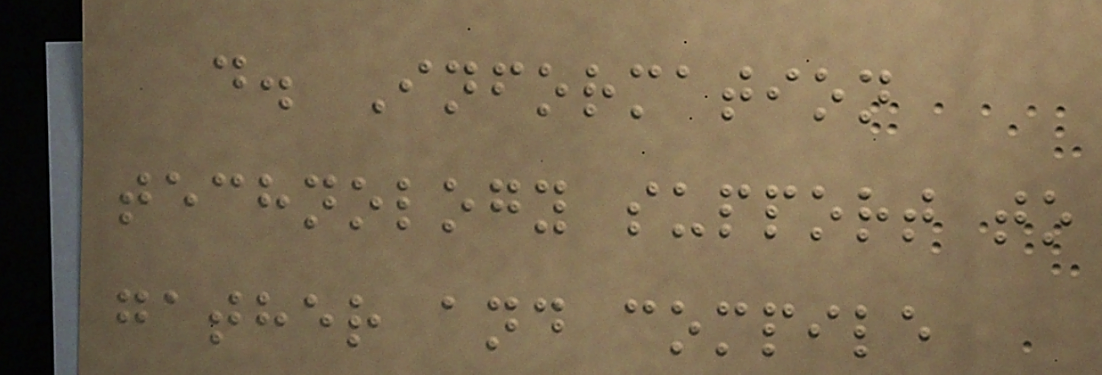d. Information
technology support to
gather and compile
